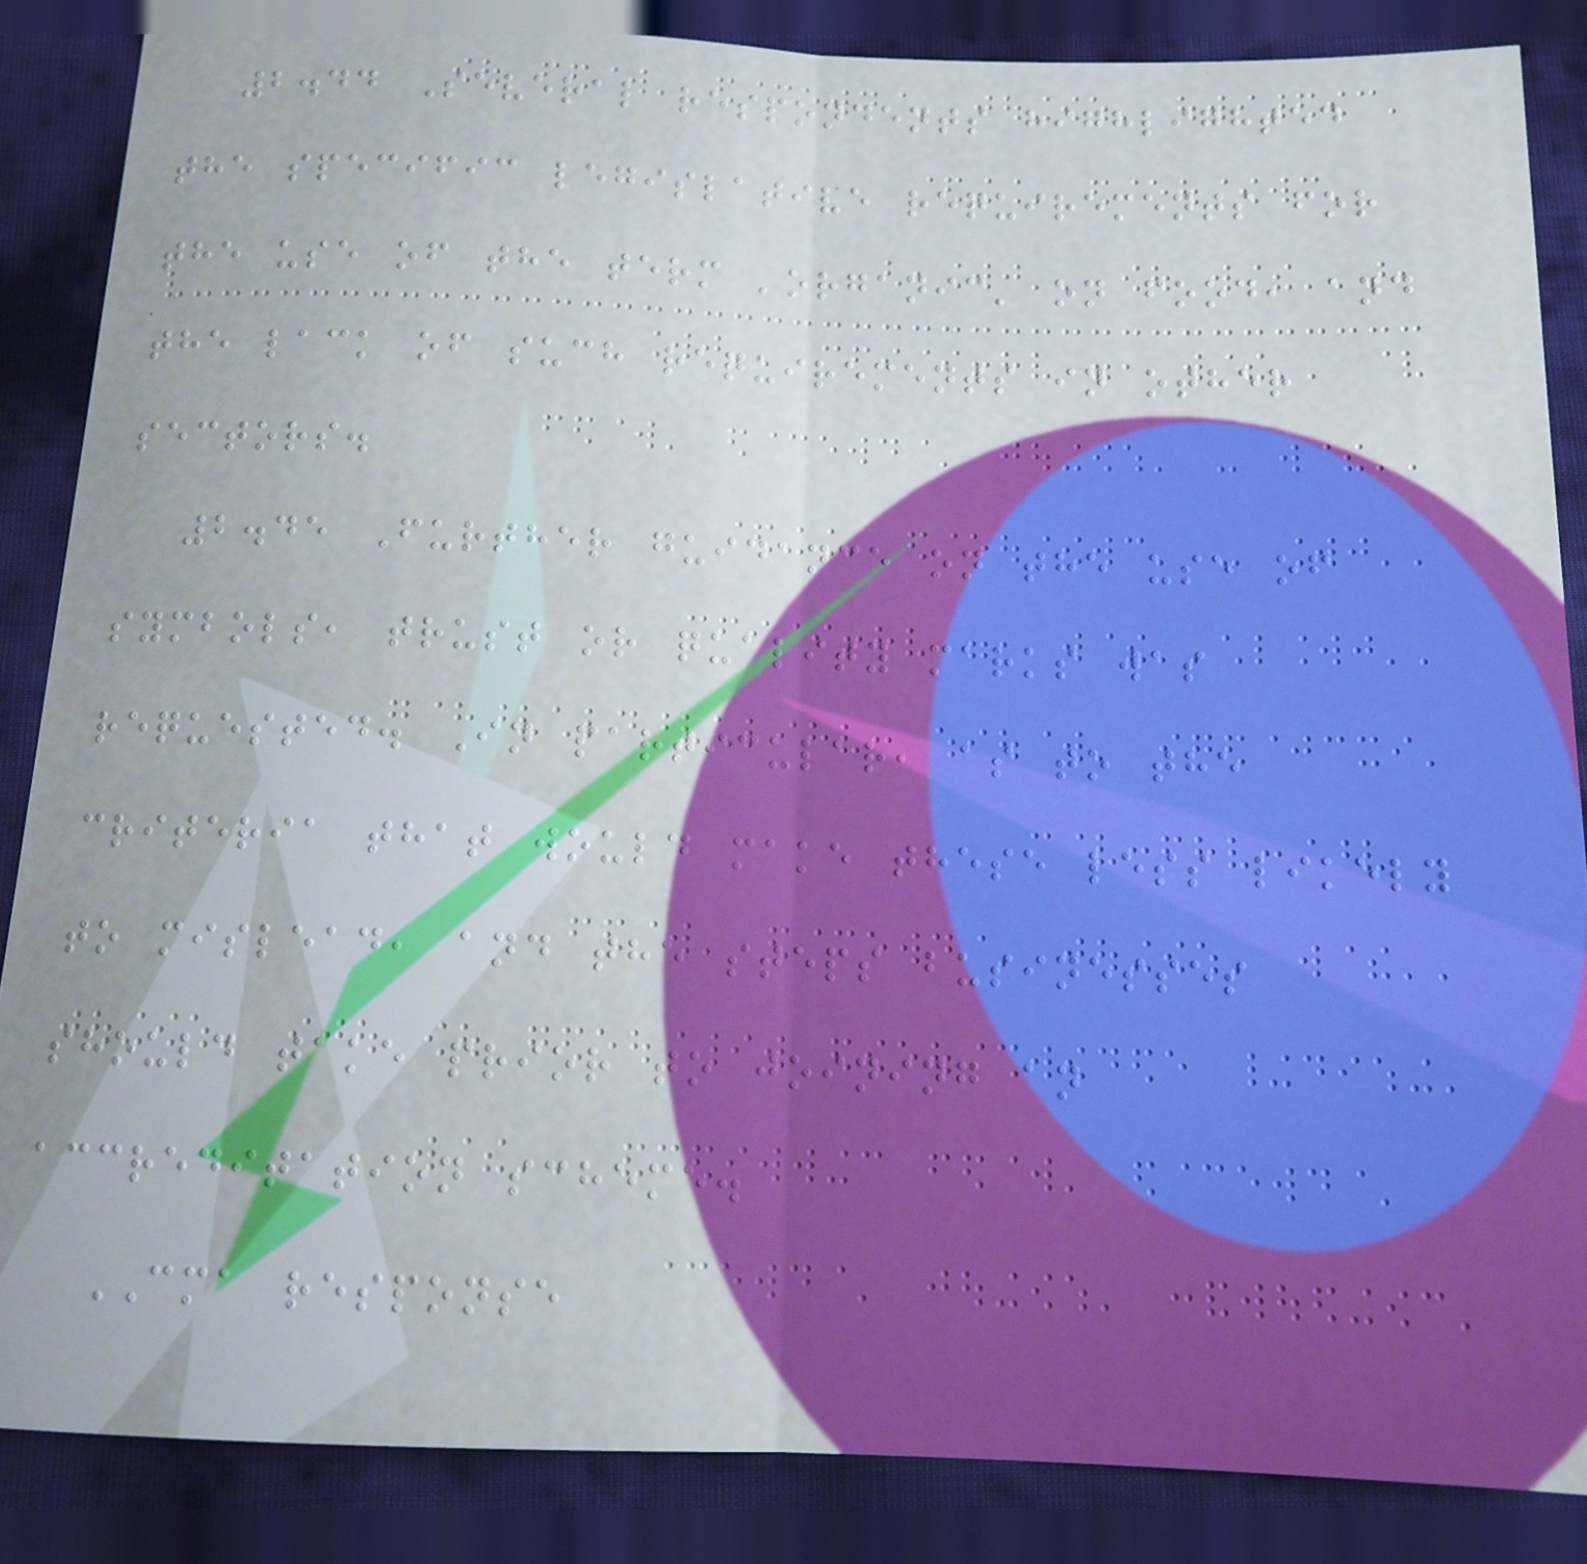2.44 Several respondents highlighted
the specific legislative requirements for
the use of the term 'organic' on food, and
the lack of such requirements in other
sectors.
2.45 Further guidance on the use of
symbols, trust or quality marks was
requested. In particular, as to the
criteria that would make these less likely
to mislead, and the steps businesses
should take prior to joining an
accreditation scheme.
CMA response
